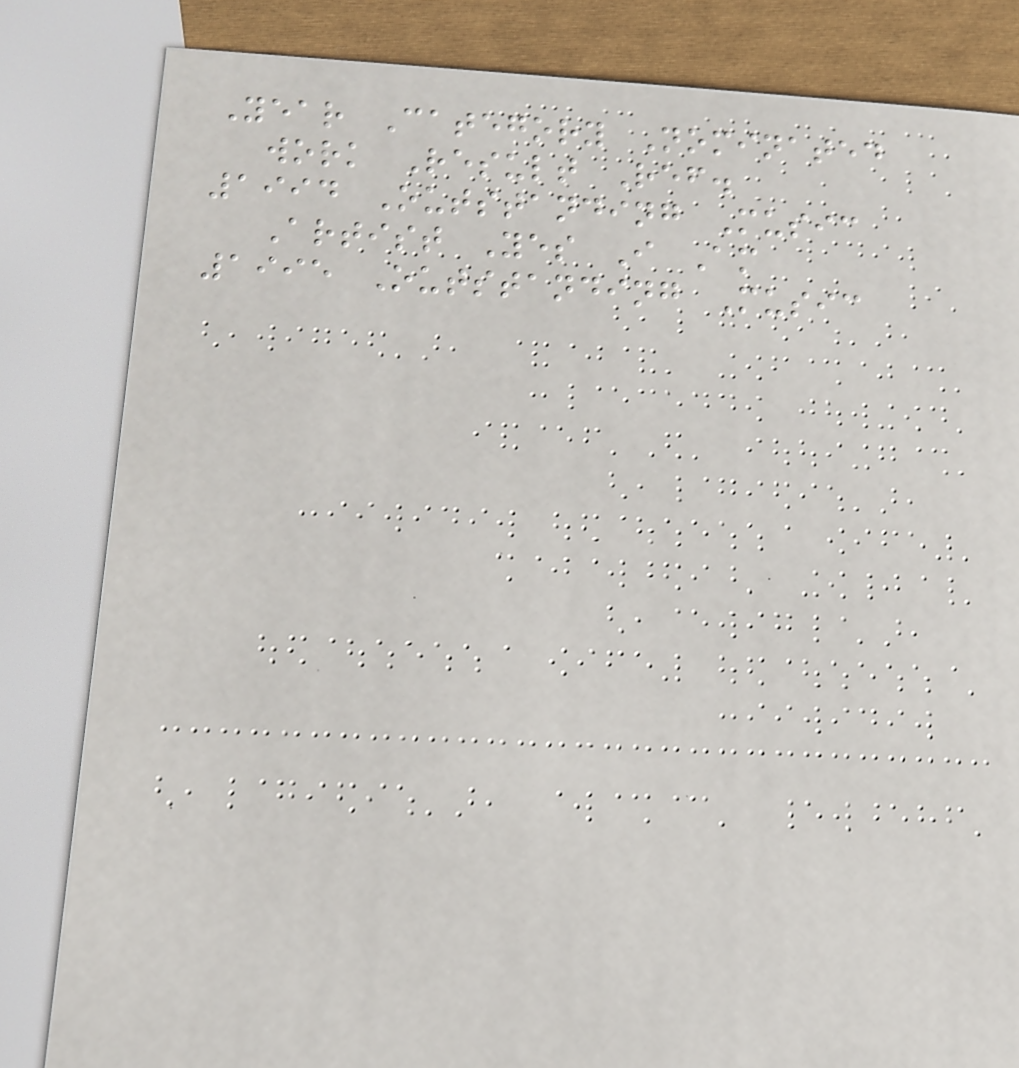Year Category Nominated
work Result Ref.
1994 Outstanding Music
Artist Yes I Am
1995 Outstanding Music
